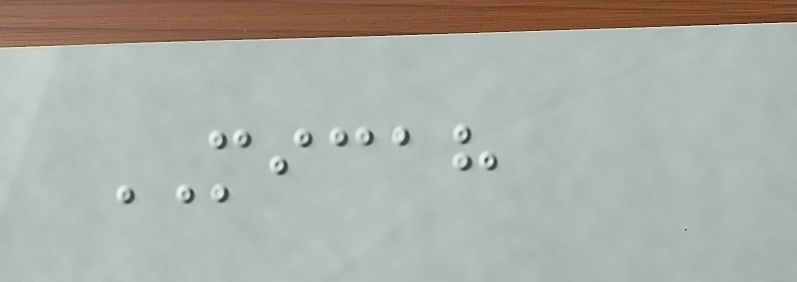MICAH
